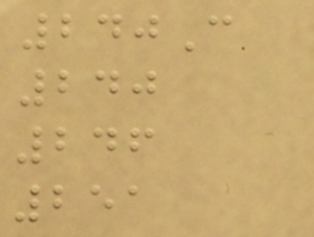240C
240
246
251
